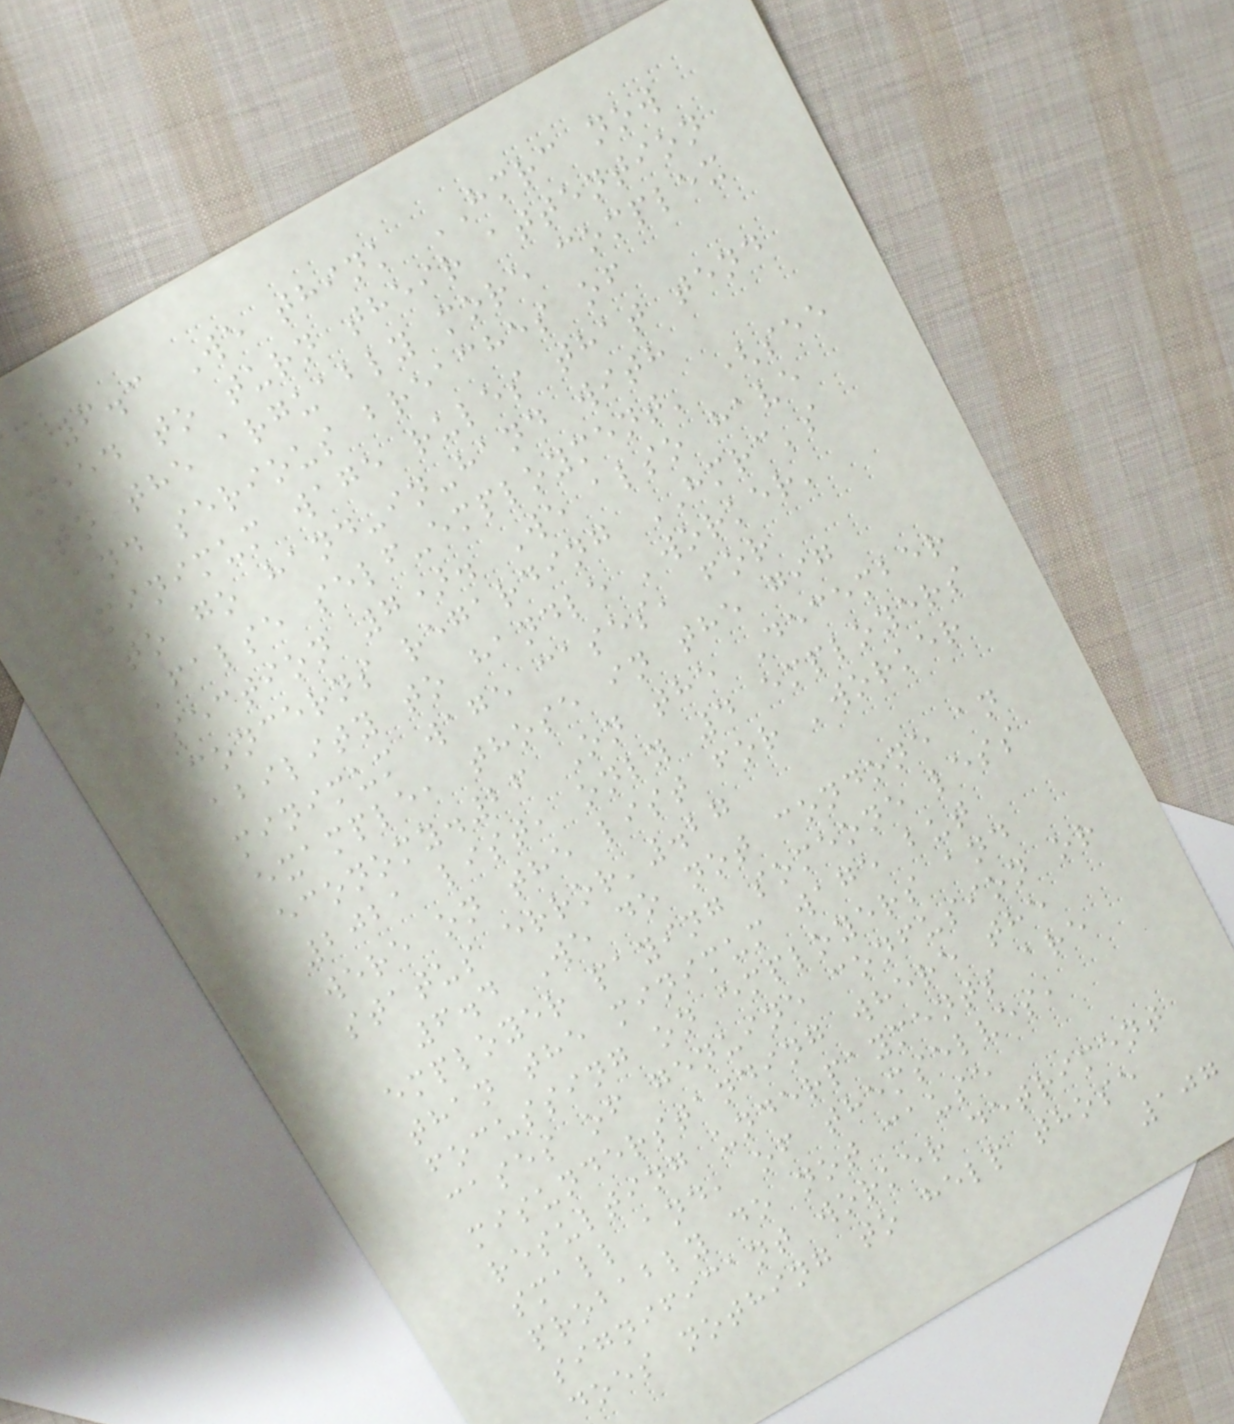6.3 We think HMRC now
need to turn their attention
to the arguably more complex
and serious breaches of
minimum wage rules that tend
to go hand-in-hand with
'false self-employment' (see
section 7). We also have
concerns regarding HMRC's
ability to handle 'worker'
minimum wage cases, for
example, those in the gig
economy.26 On the December
2021 list, only 4 employers
were on the list for 'worker
status error'.27
6.4 We do not condone an
employer paying someone less
than the minimum wage but
focussing on employers and
cases of genuine confusion or
misunderstanding where the
resulting underpayments are
small and, of themselves,
probably do not cause
significant worker detriment
does nothing to help those
107
